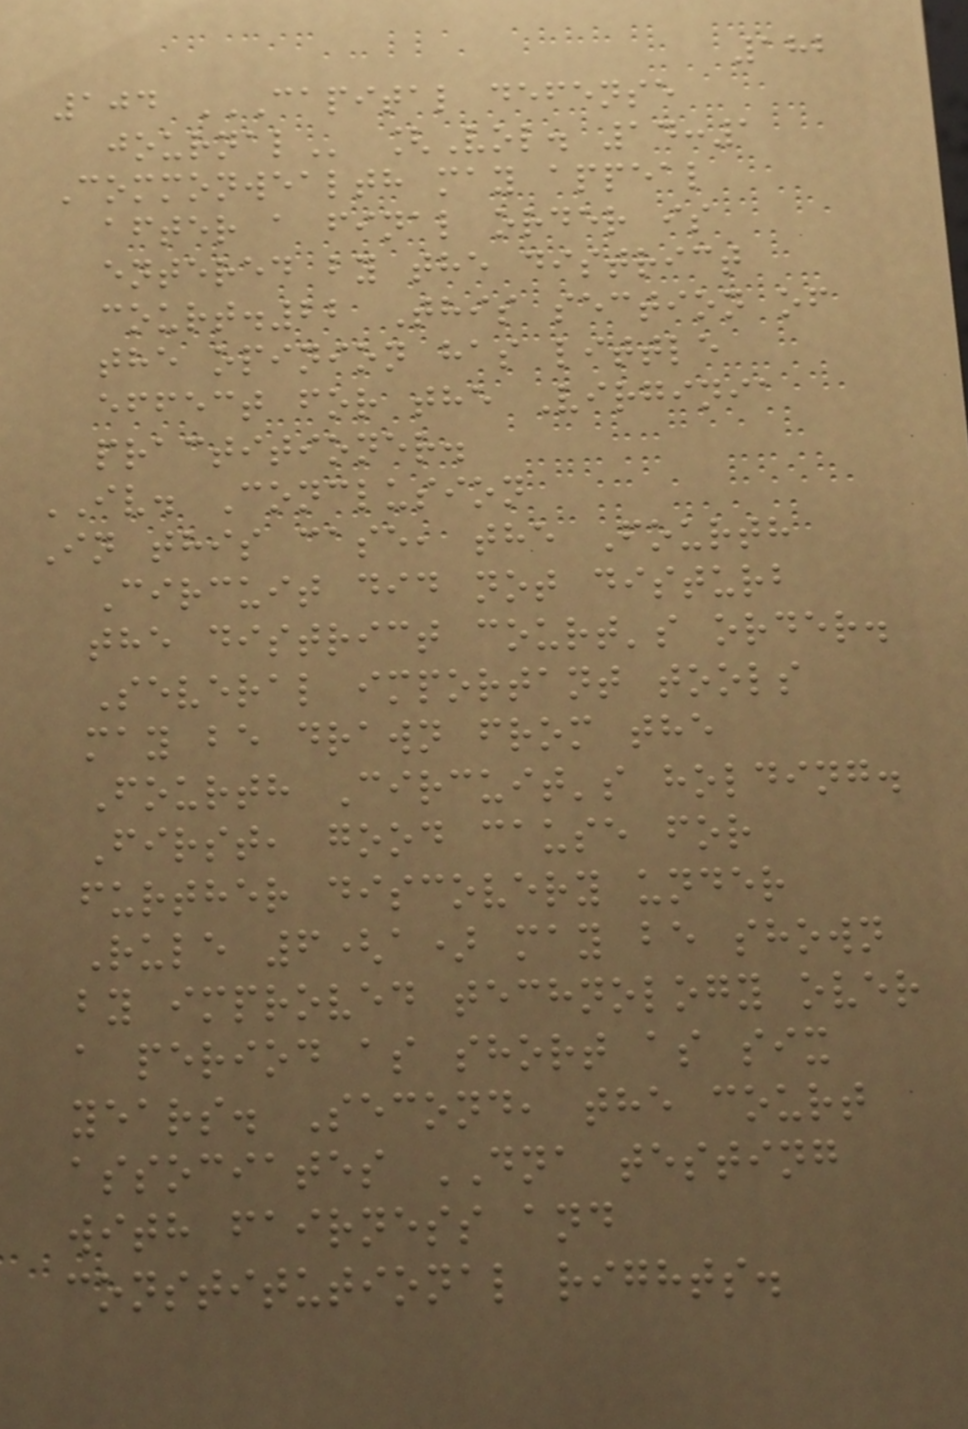182
104 CAPITAL DEFENSE
JOURNAL [Vol. 14:1
Commonwealth may appeal
after a final order is
entered by the district
court.22 This section of
the opinion has little
effect for the Virginia
practitioner.
IV. Conclusion
In this case, the Fourth
Circuit did not disturb
the district court's order.
Several important tools
may be drawn from the
Fourth Circuit's holding.
First, good cause for
further discovery under
Rule 6(a) may be shown
by improved technology over
a period as short as six
years. Second, the court
associates DNA testing
with fairness and
constitutional rights.
